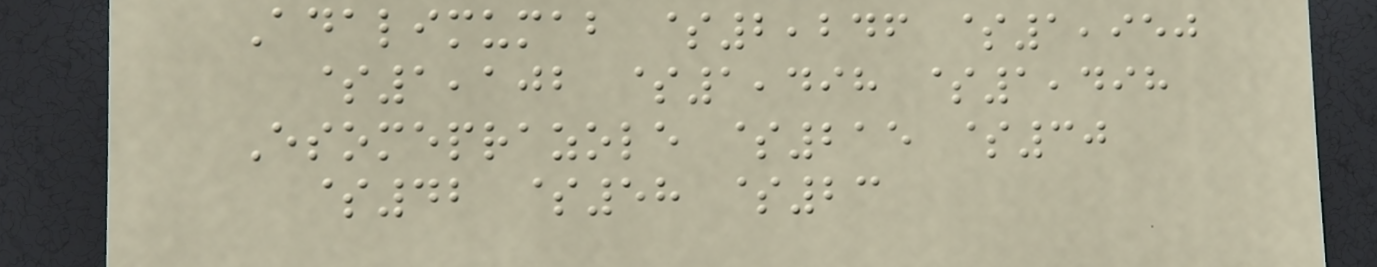Adalimumab $2,246 $1,950
$1,102 $1,498 $1,498
Esomeprazole $215 $30
$42 $58 $23
